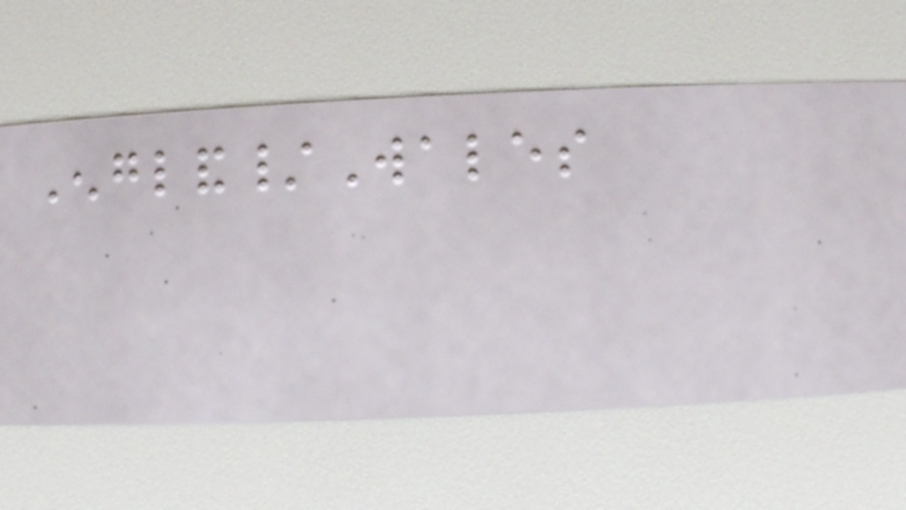England/Wales
